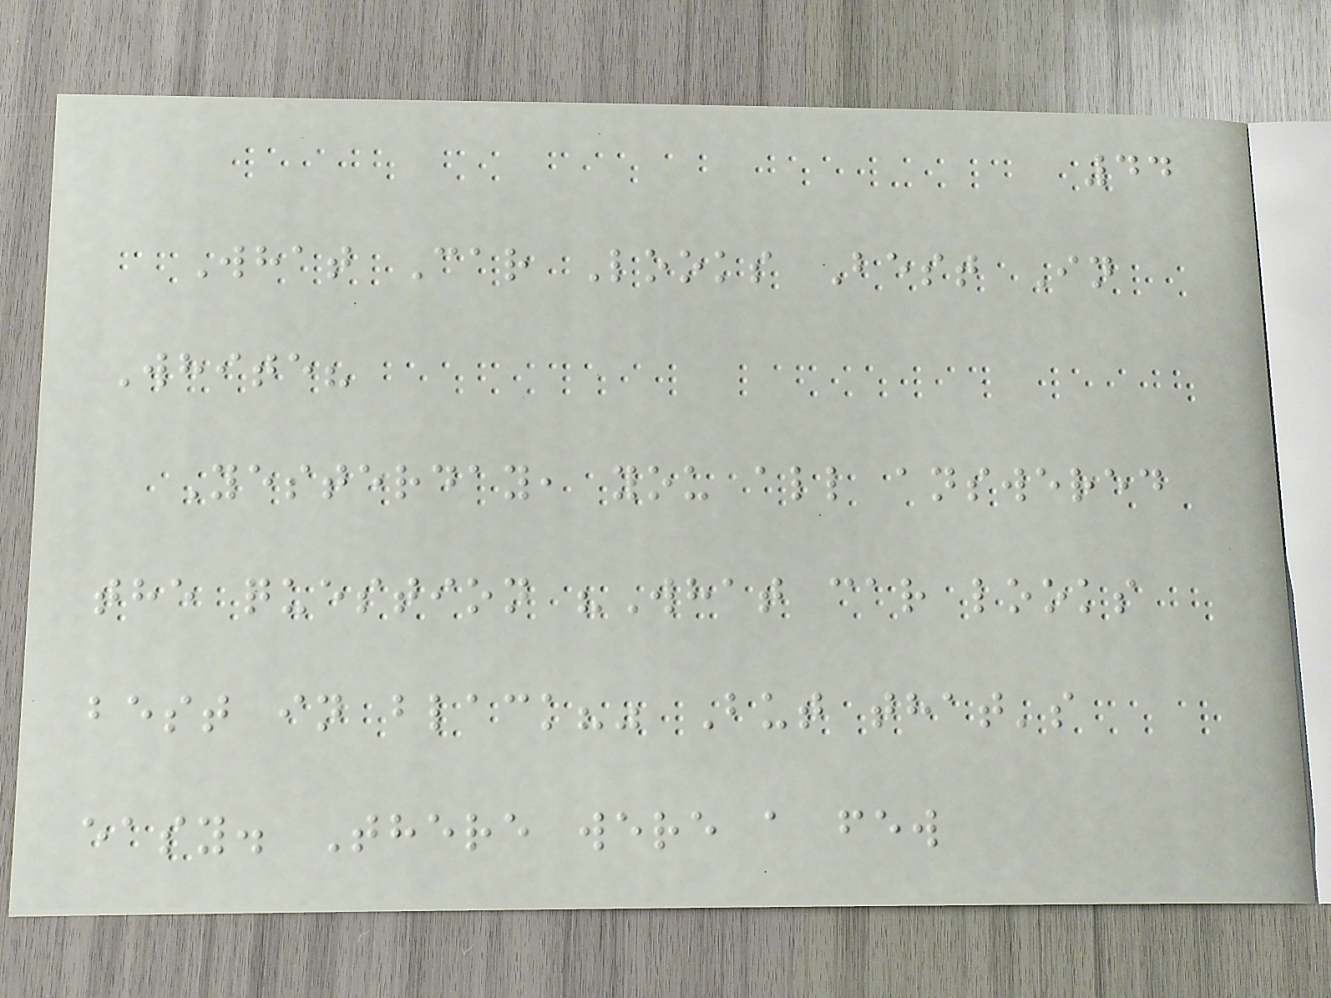44
What Car Looks Best In
White?
Yesterday, you all answered
the question "What car looks
best in black?" But that's
easy. There were a few
